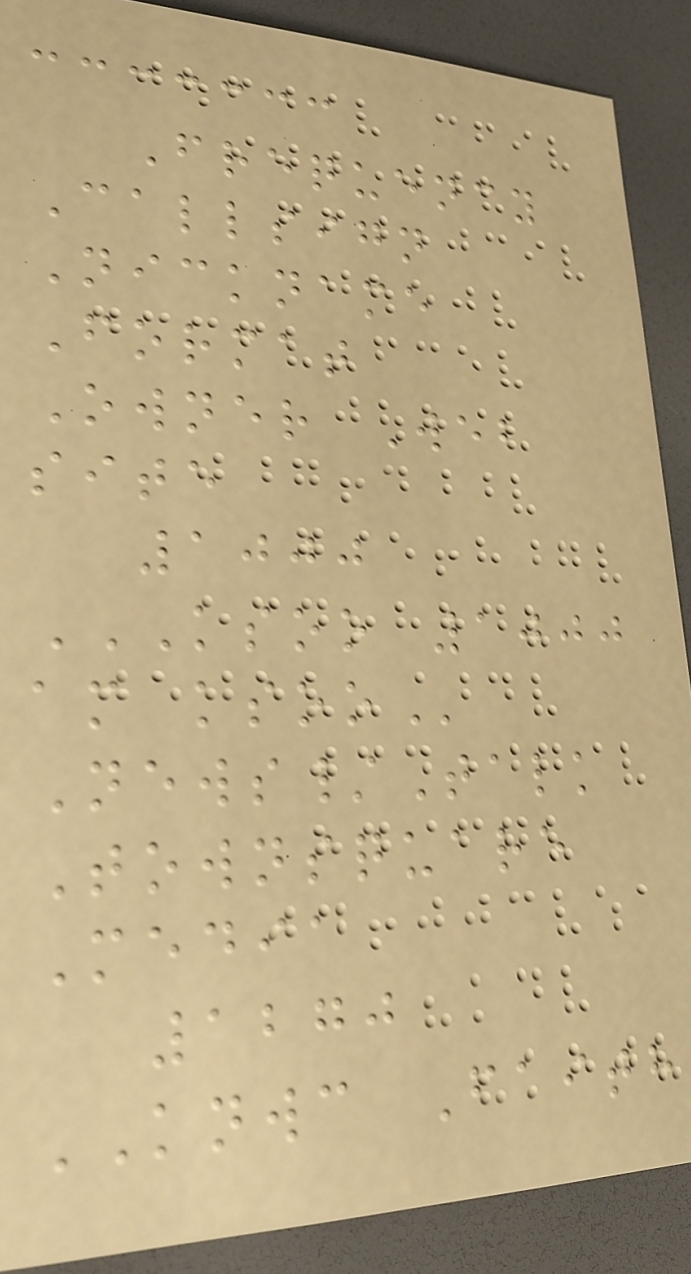Frequency
Callsign
Nickname
Format
Owner Web
site
1000
KSOO 1000
AM KSOO
News/Talk
Townsquare
Media
1270
KNWC Faith
